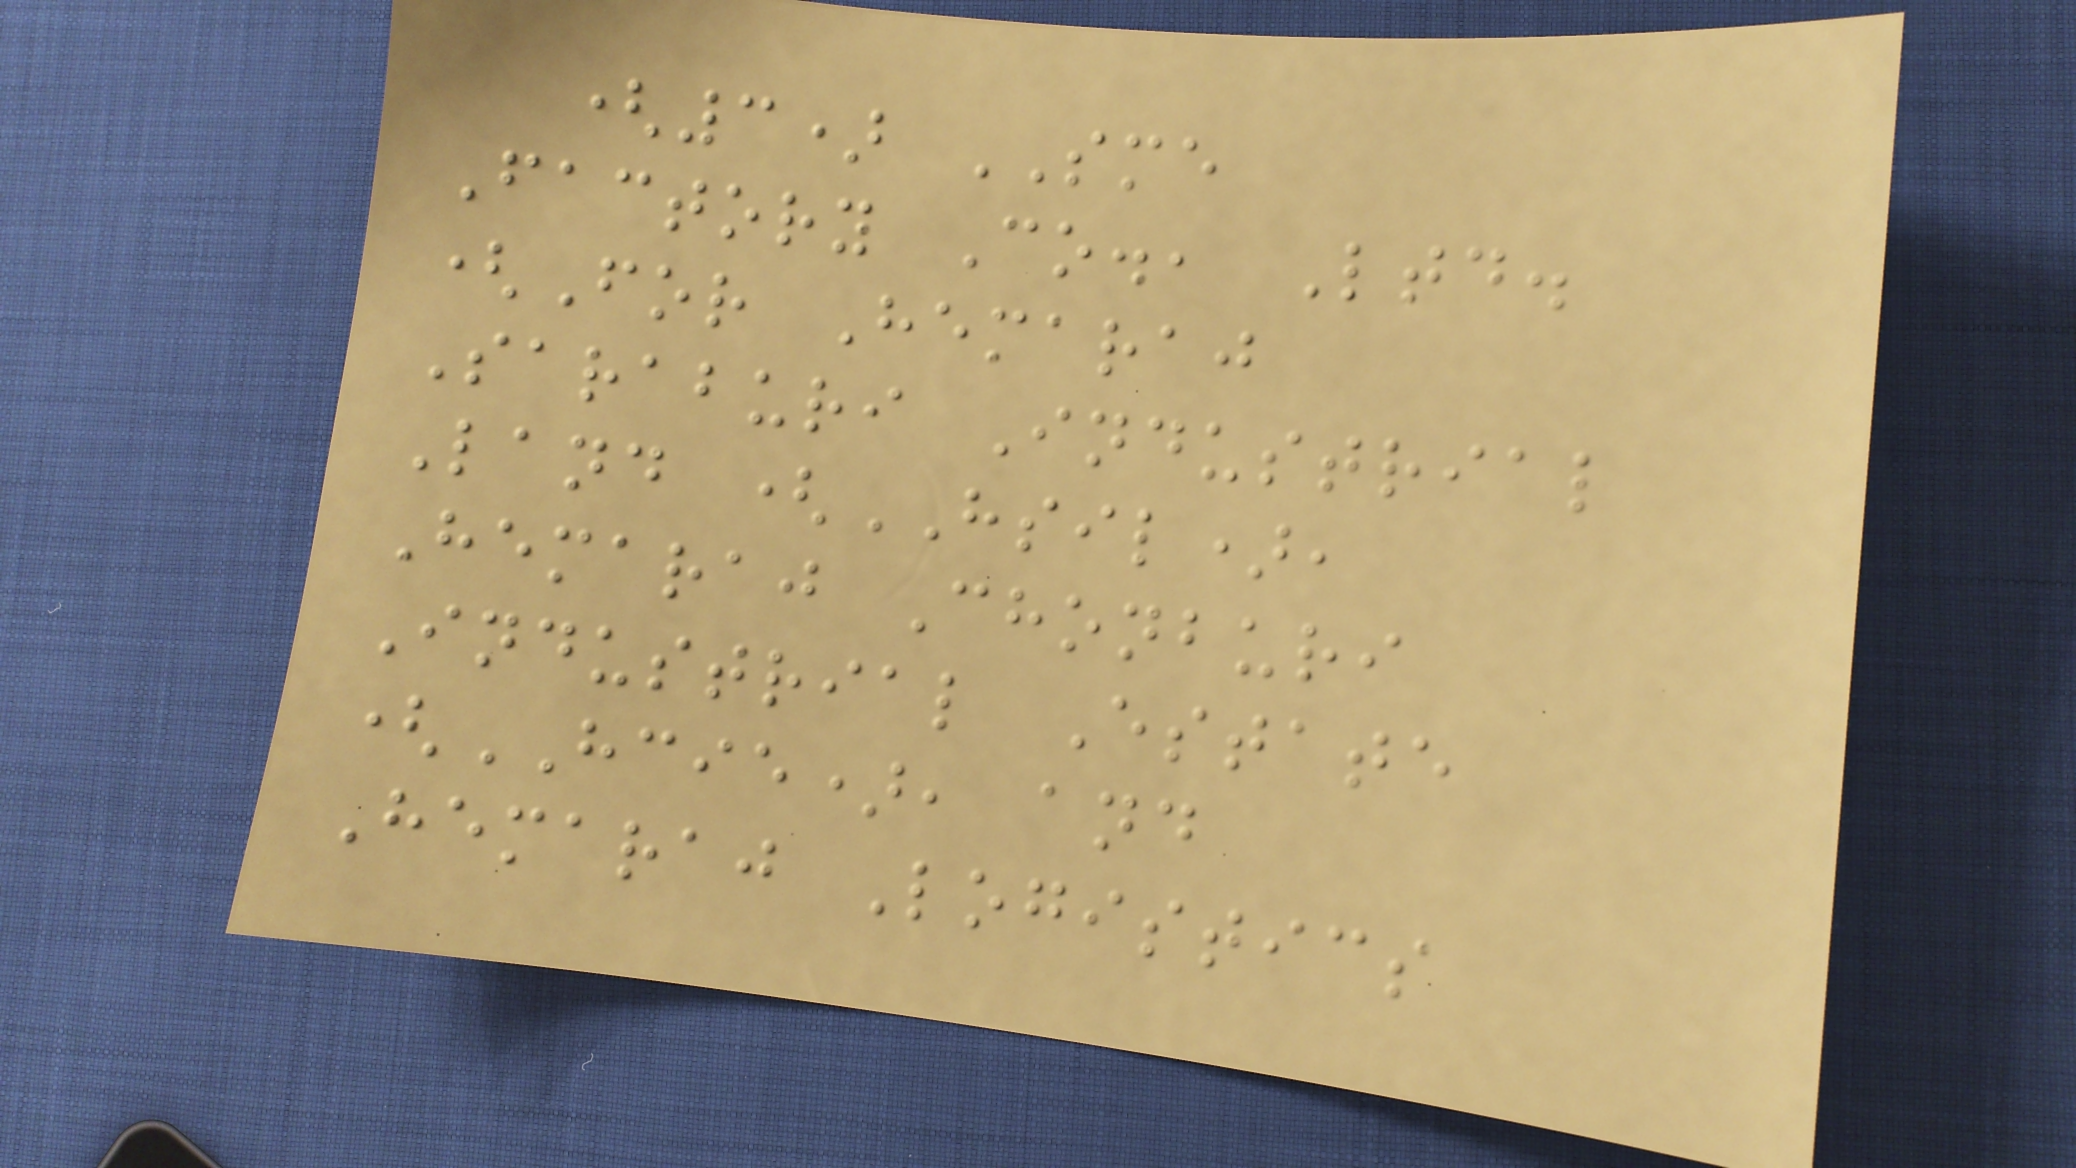(3) SME
Factory Co., Ltd.
(For Hemaraj
Saraburi Industrial
Land (HSIL),
Hemaraj Chonburi
Industrial Estate
(HCIE), and
Hemaraj Logistics
